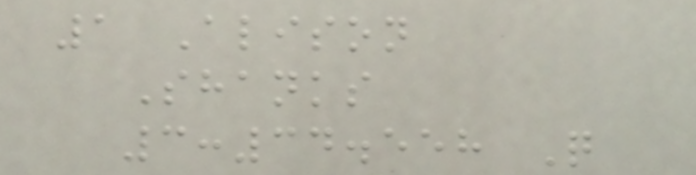1 Alison
Shanks
3:34.558 Q
